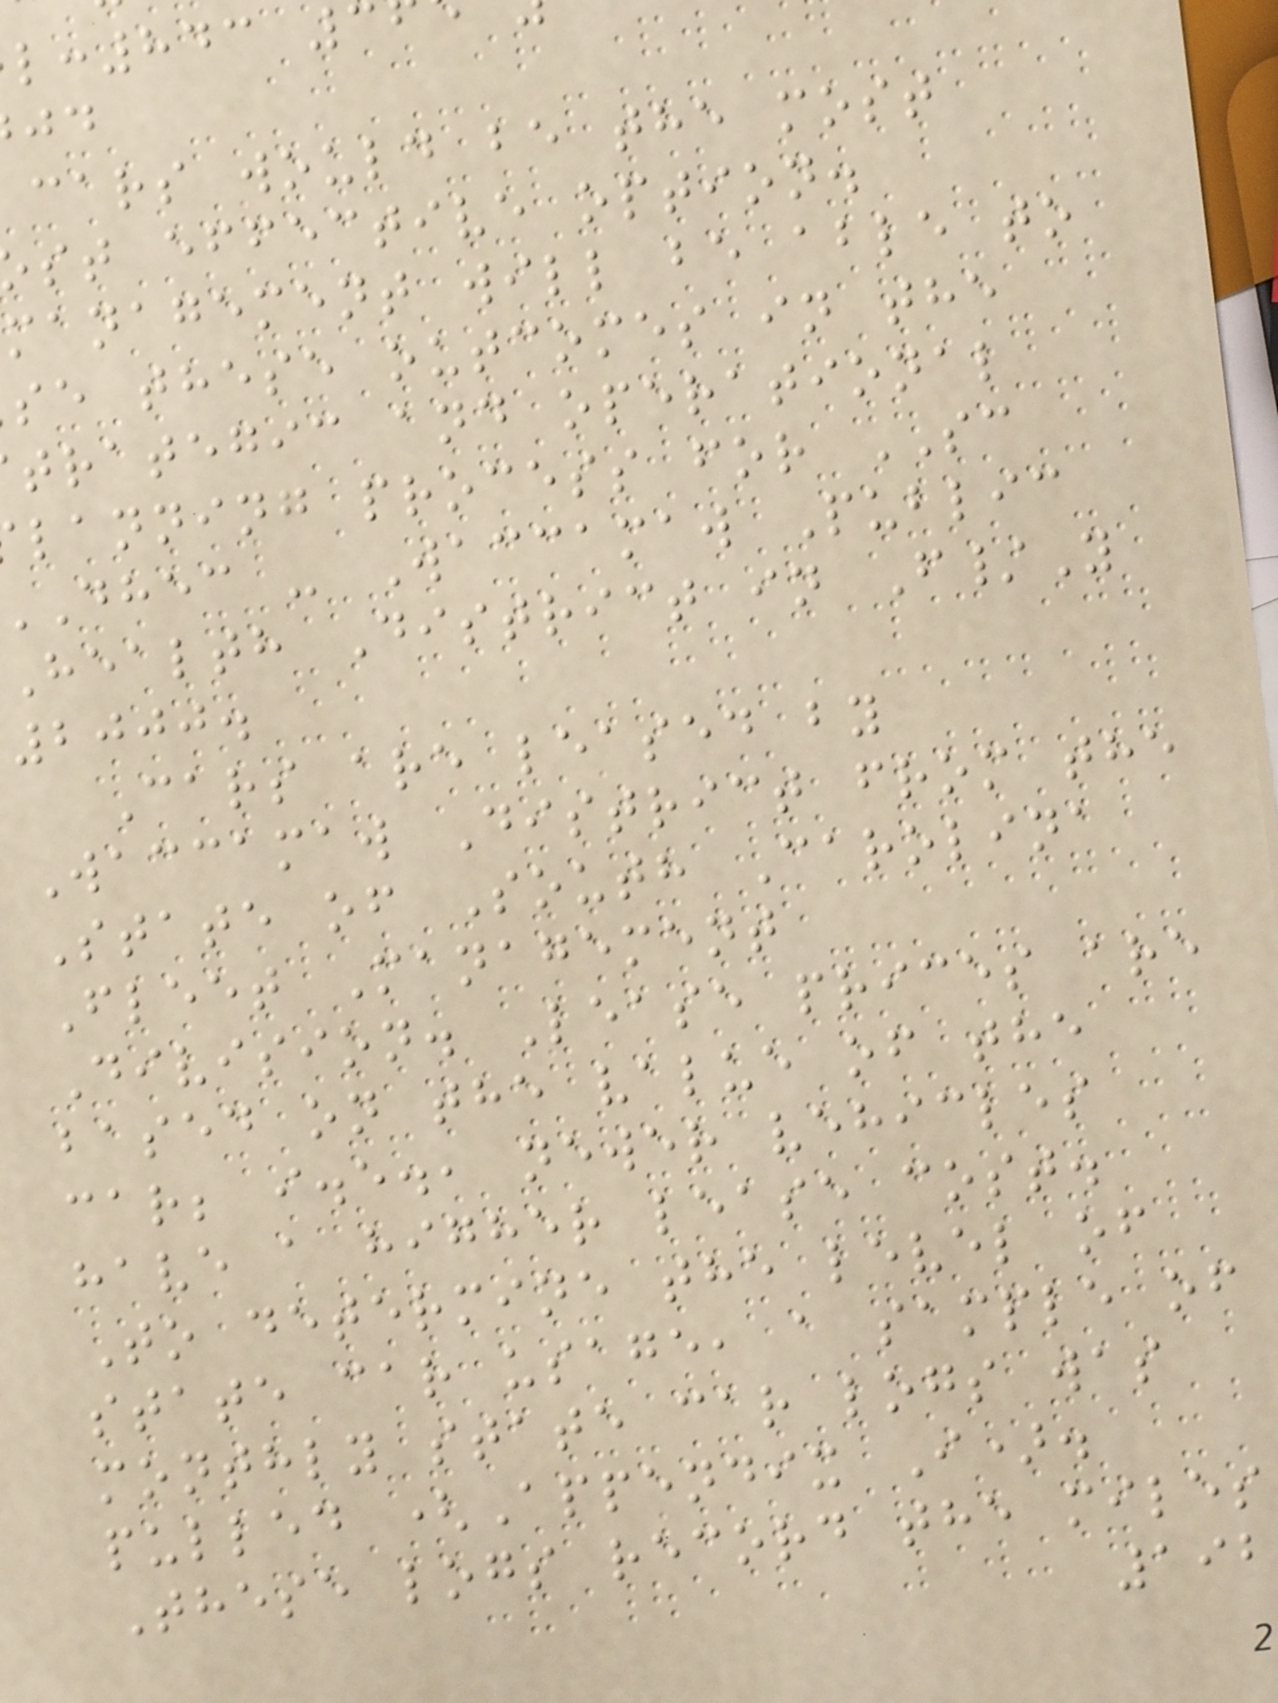l:843 3
cars would be the most
st effective option.
management will be able to
se these outcomes in the
trategic and operational
lanning process for SC
dhec - Waccamaw Public
Health District in F/Y
2000.
Cars are leased by
Waccamaw District from the
State of South Carolina
Fleet Management
Division. Lease prices are
based on the value of the
car; i.e., newer vehicles
have a higher lease cost.
To determine the level of
state car usage, a sample of
monthly state car logs was
pulled (Appendix I).
These logs record the miles
192
